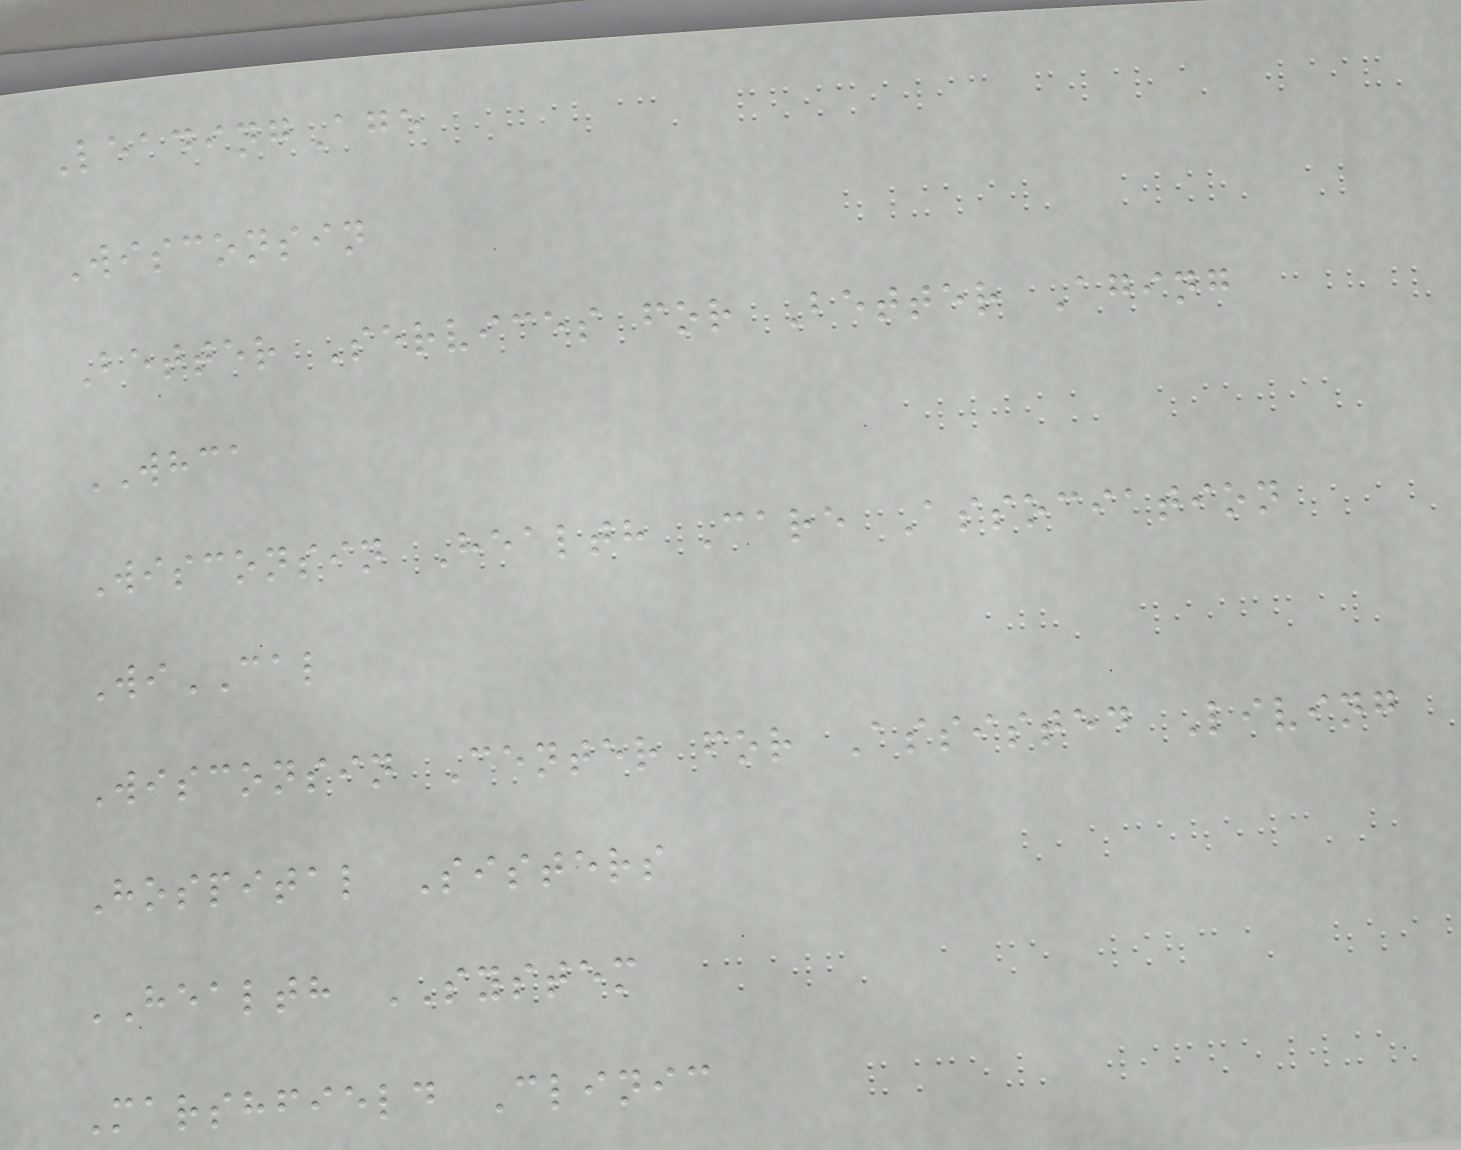LeadingAge
Wisconsin
Better Services for Better Aging
WHCA
Wisconsin Health Care Association
WiCAL
Wisconsin Center for Assisted Living
Hospital Sisters
HEALTH SYSTEM
Marshfield Clinic
